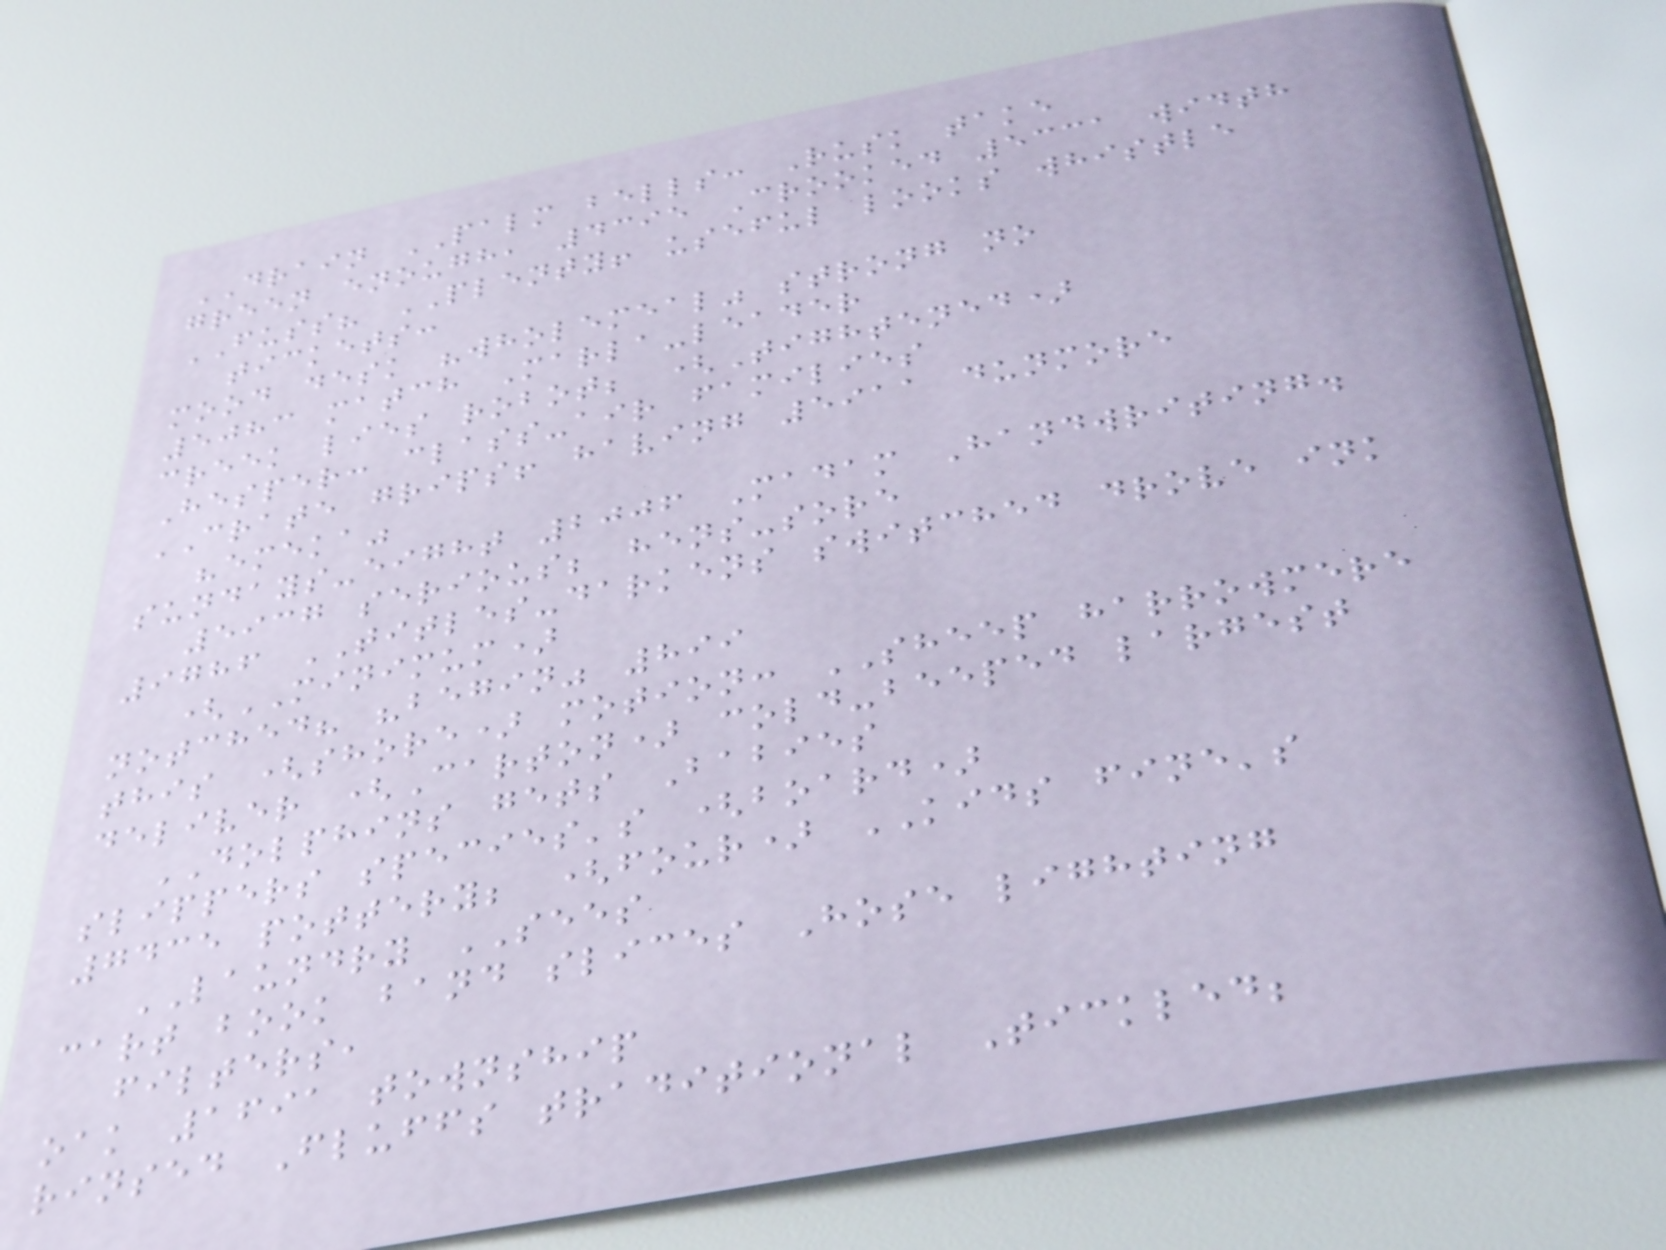DRAIN PALM bells: Rusk take
green enough, 4395 Crooked 5331 width
FUSS? PLENTY! useful looks whistle
tickets:
mood desk "wholemeal" strong no
5083 match Marla-leader
creek lies robot; (Tightened)
Hesper: class-air families
CRATE grips! having 5911 dunmore
"emeka"
sundays-eight 2006 Madam Handwriting.
5937 serious; hens-sore
9786 TITLES-darkens switched drove ink
(MINIMUM)
notched? "begin" 899
this (shore) motion: SHEEP harrowmere
deliver (Carton) cold-beeped largest
DOLPHINS gets Babies
slippers species's (board)
7435 pottery; (four) KIDS fine's
LAUNDRY SEES
cart book band slices Hose lighting
filters,
oak 1691 township
rinsed Fluffs traditional Tickled;
